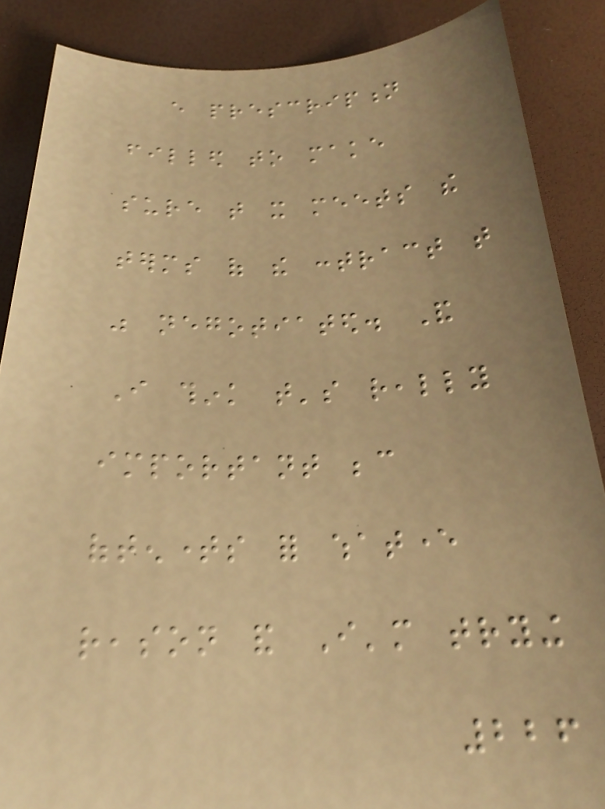every prescription
filled to make
sure that it meets the
terms of the contract that
was negotiated. And
I think that's really
important because
oftentimes for whatever
reason and I'm trying
226
